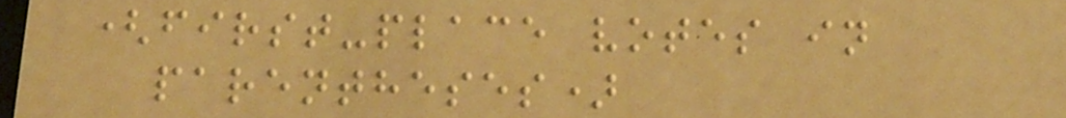(first-place votes in
parentheses)
